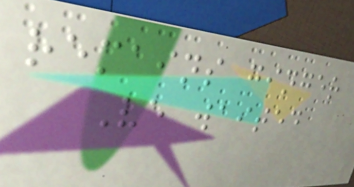remains ginger
Ve waited
